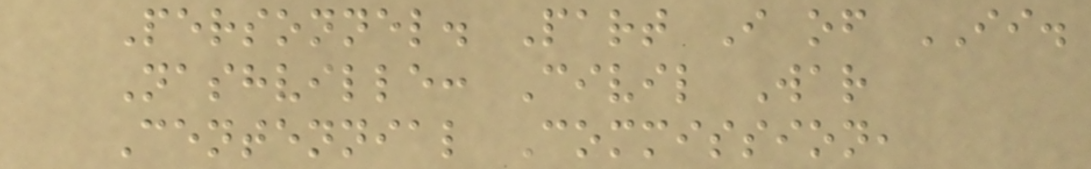Personnel. Part I of II.
Nashville: Civil War
Centennial Commission,
